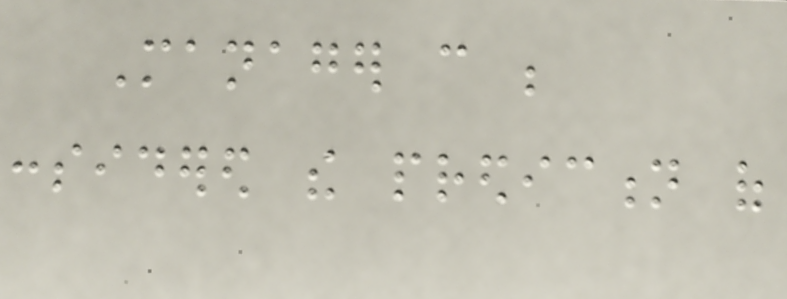Manager can be
considered the prediction of
